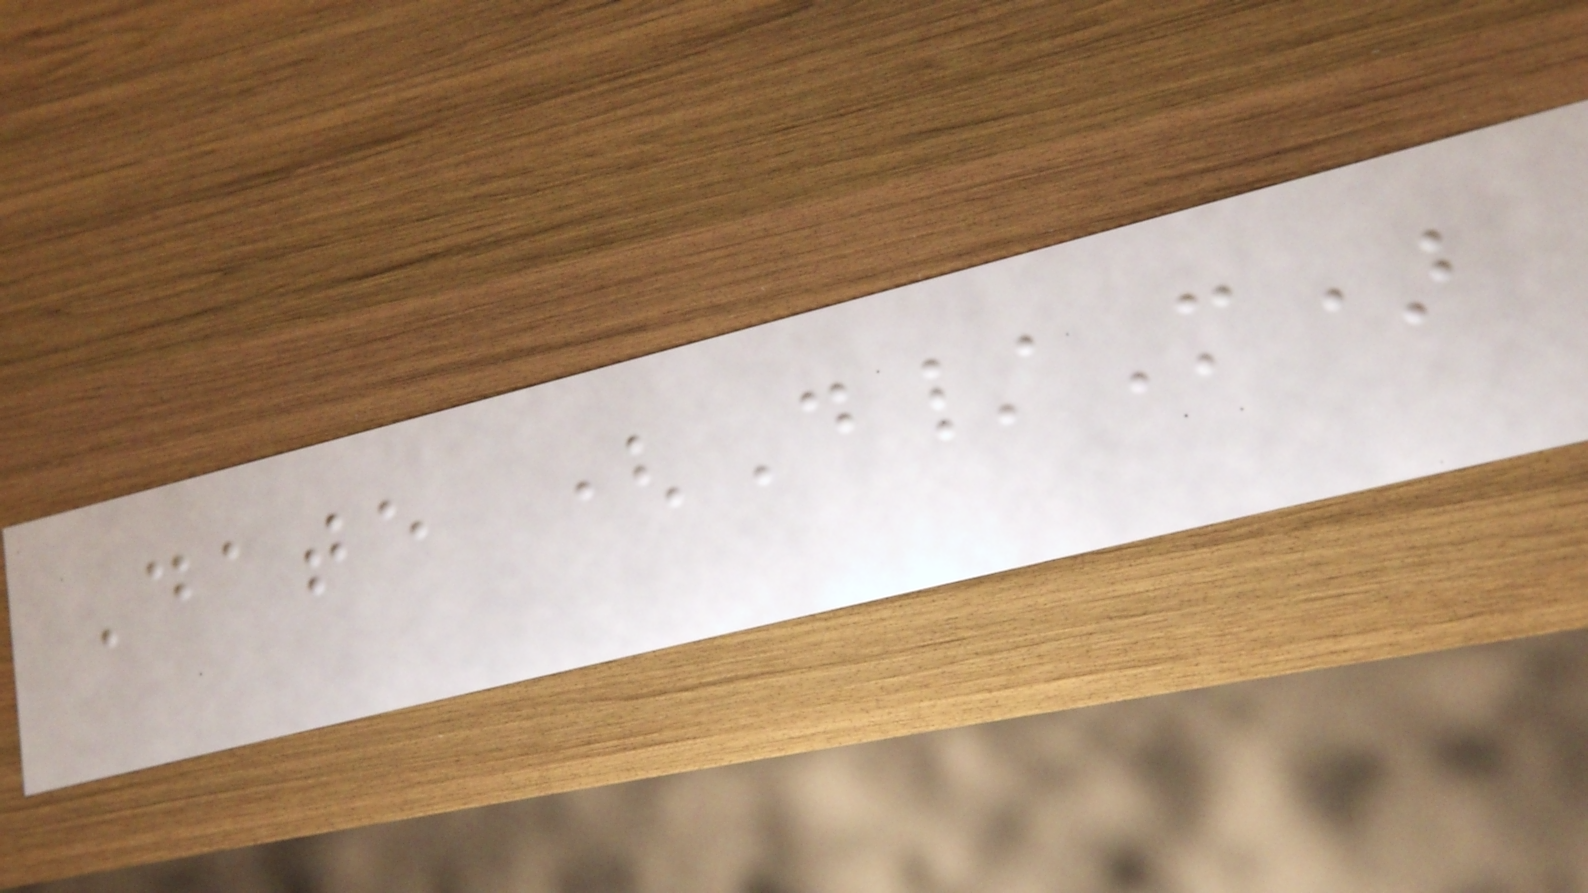Date (D/M)
